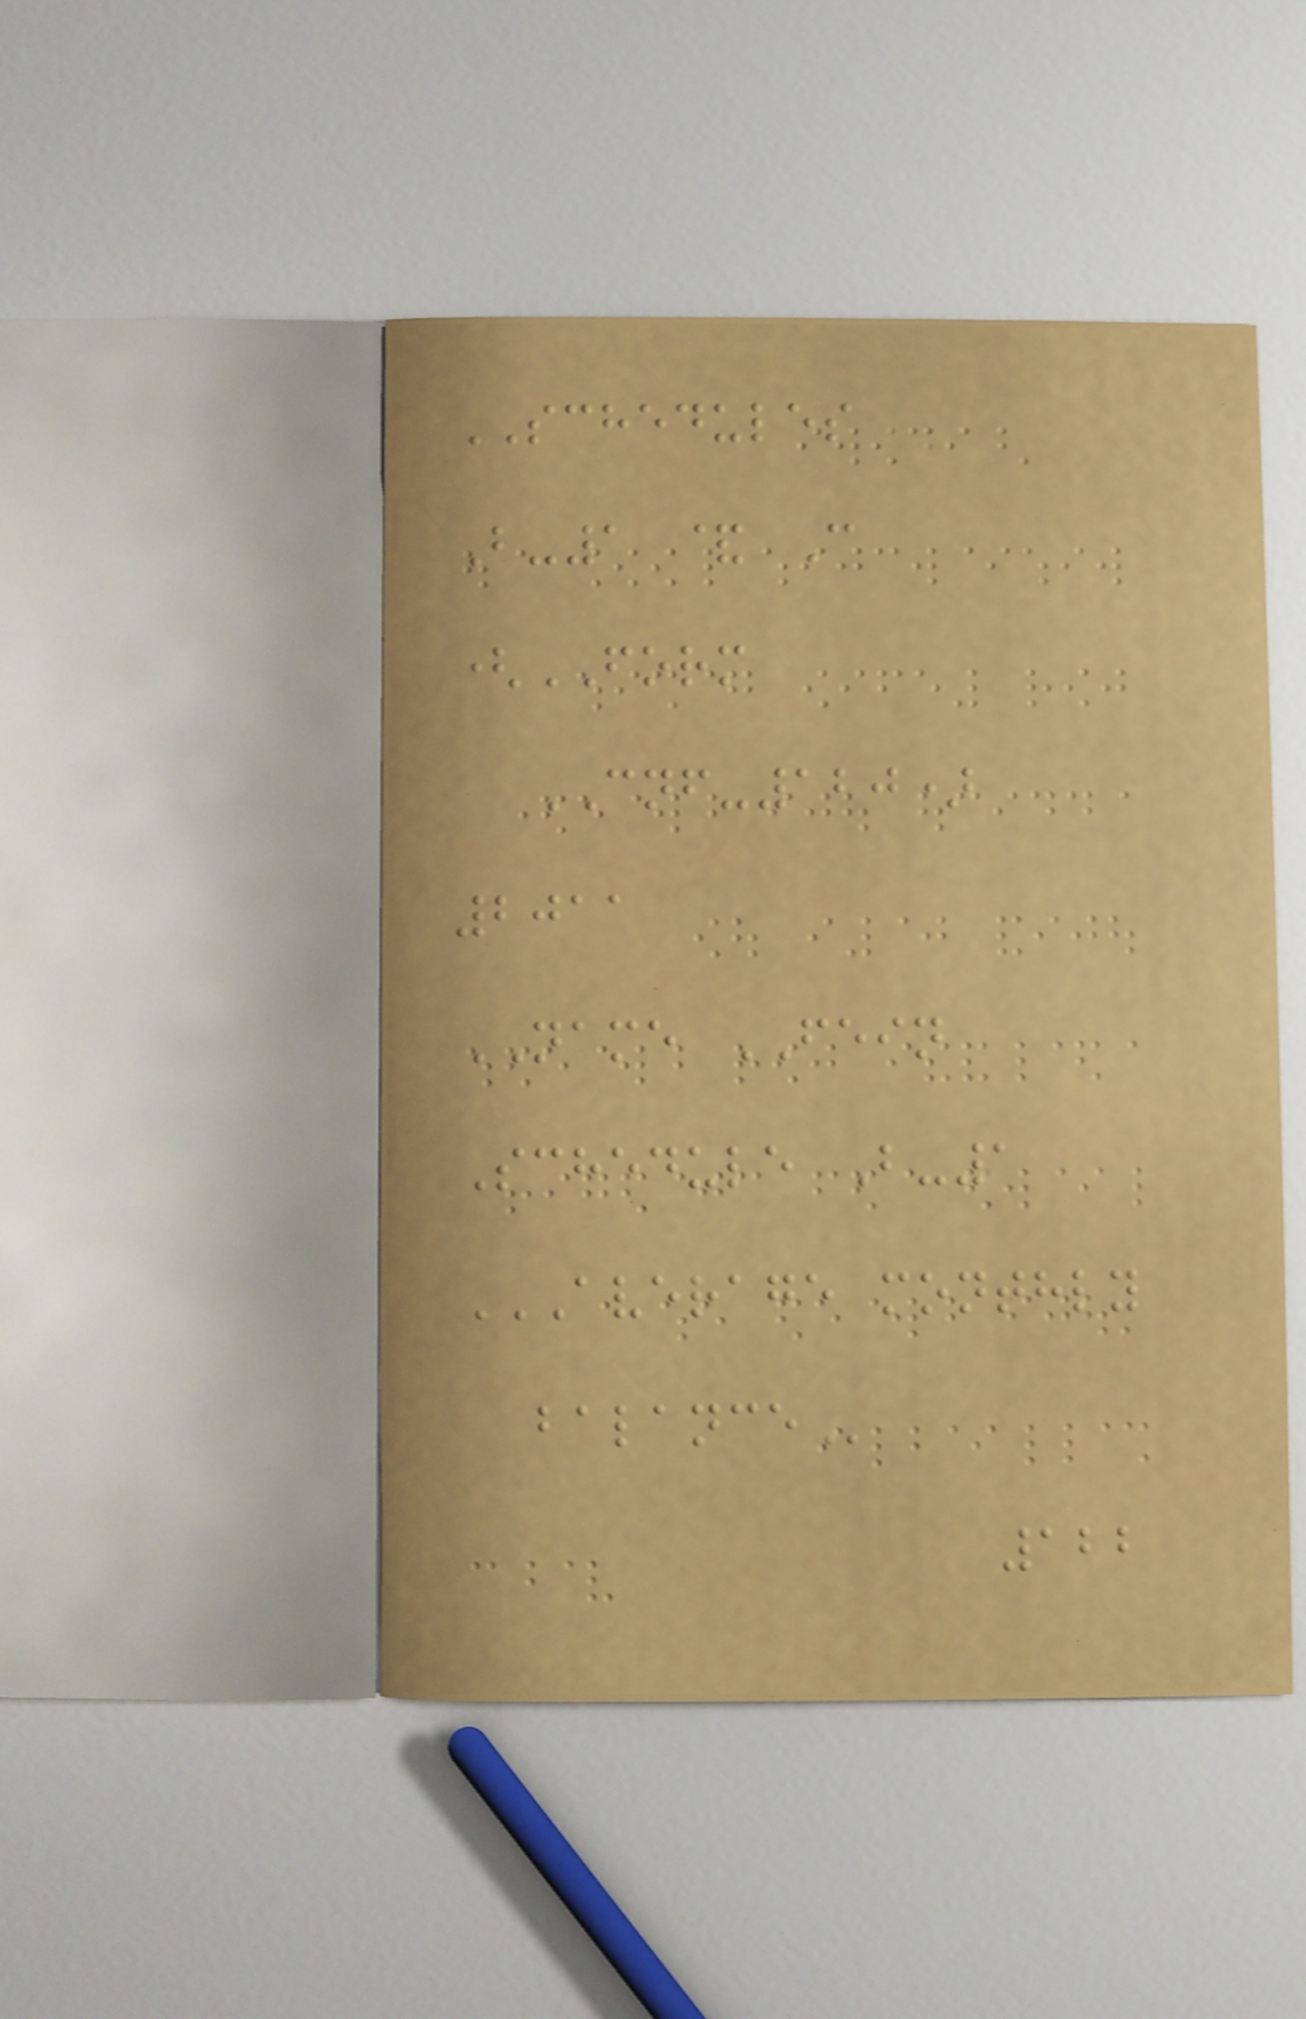SCHEDULES
B-1 & C
(FORM
CNF-120)
2011
NAME FEIN
Schedule B-1
AVERAGE MONTHLY
BALANCE
122
